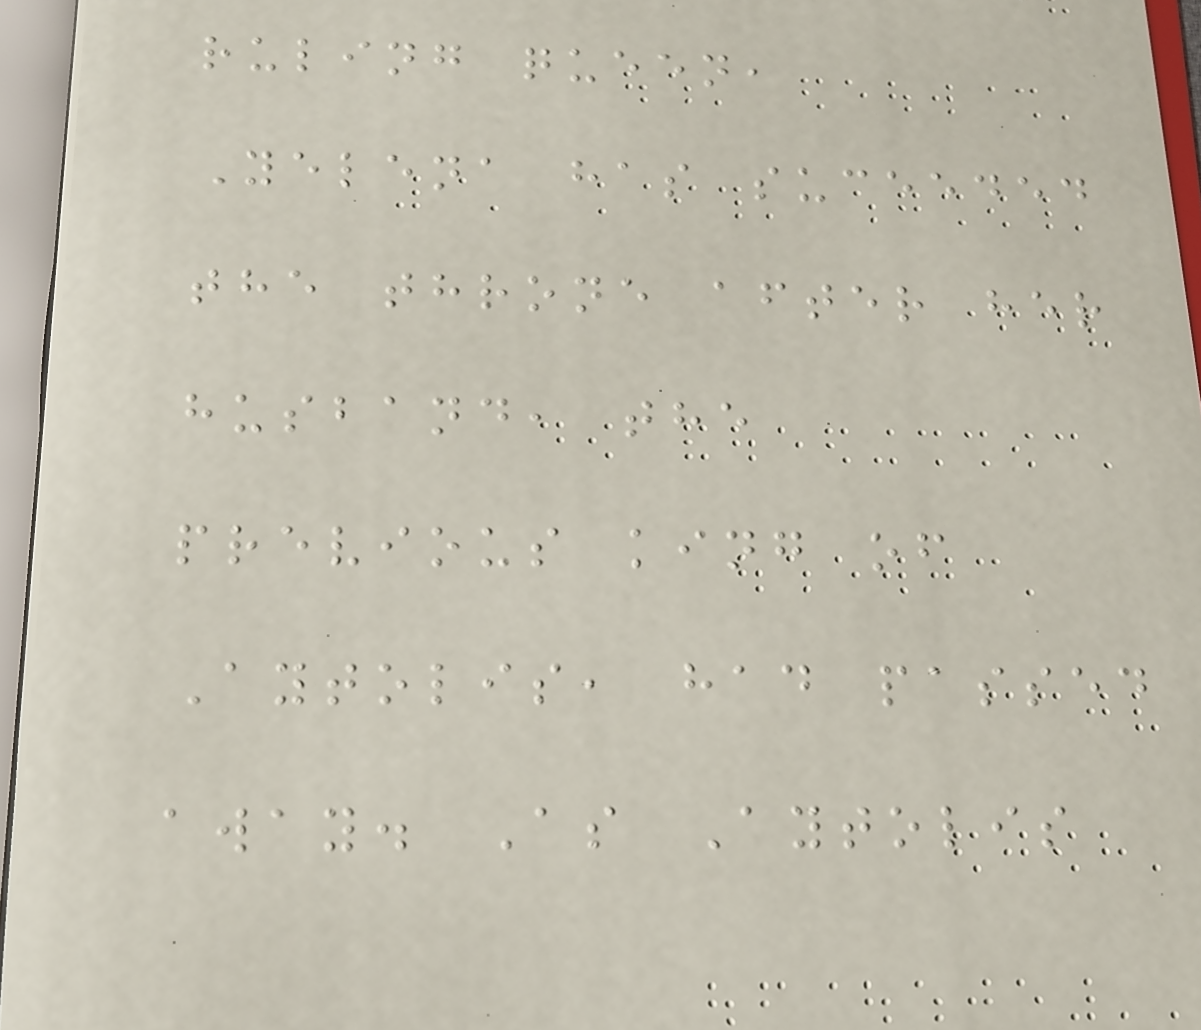ruling queen,
Yelena has suceeded
the throne after her
husband, the
previous king of
Aytolis, had passed
away. As Aytolis
